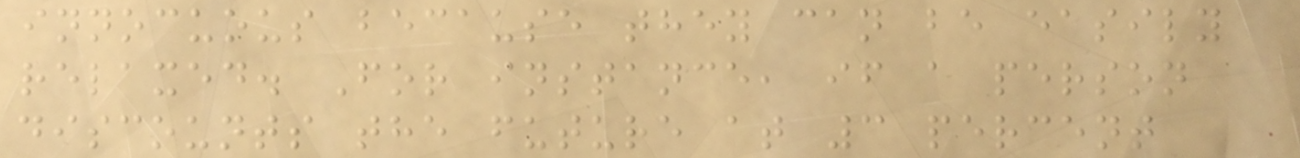innocuous because they can be easily
relaxed. For instance, if a person
discounts the future at 3 percent
